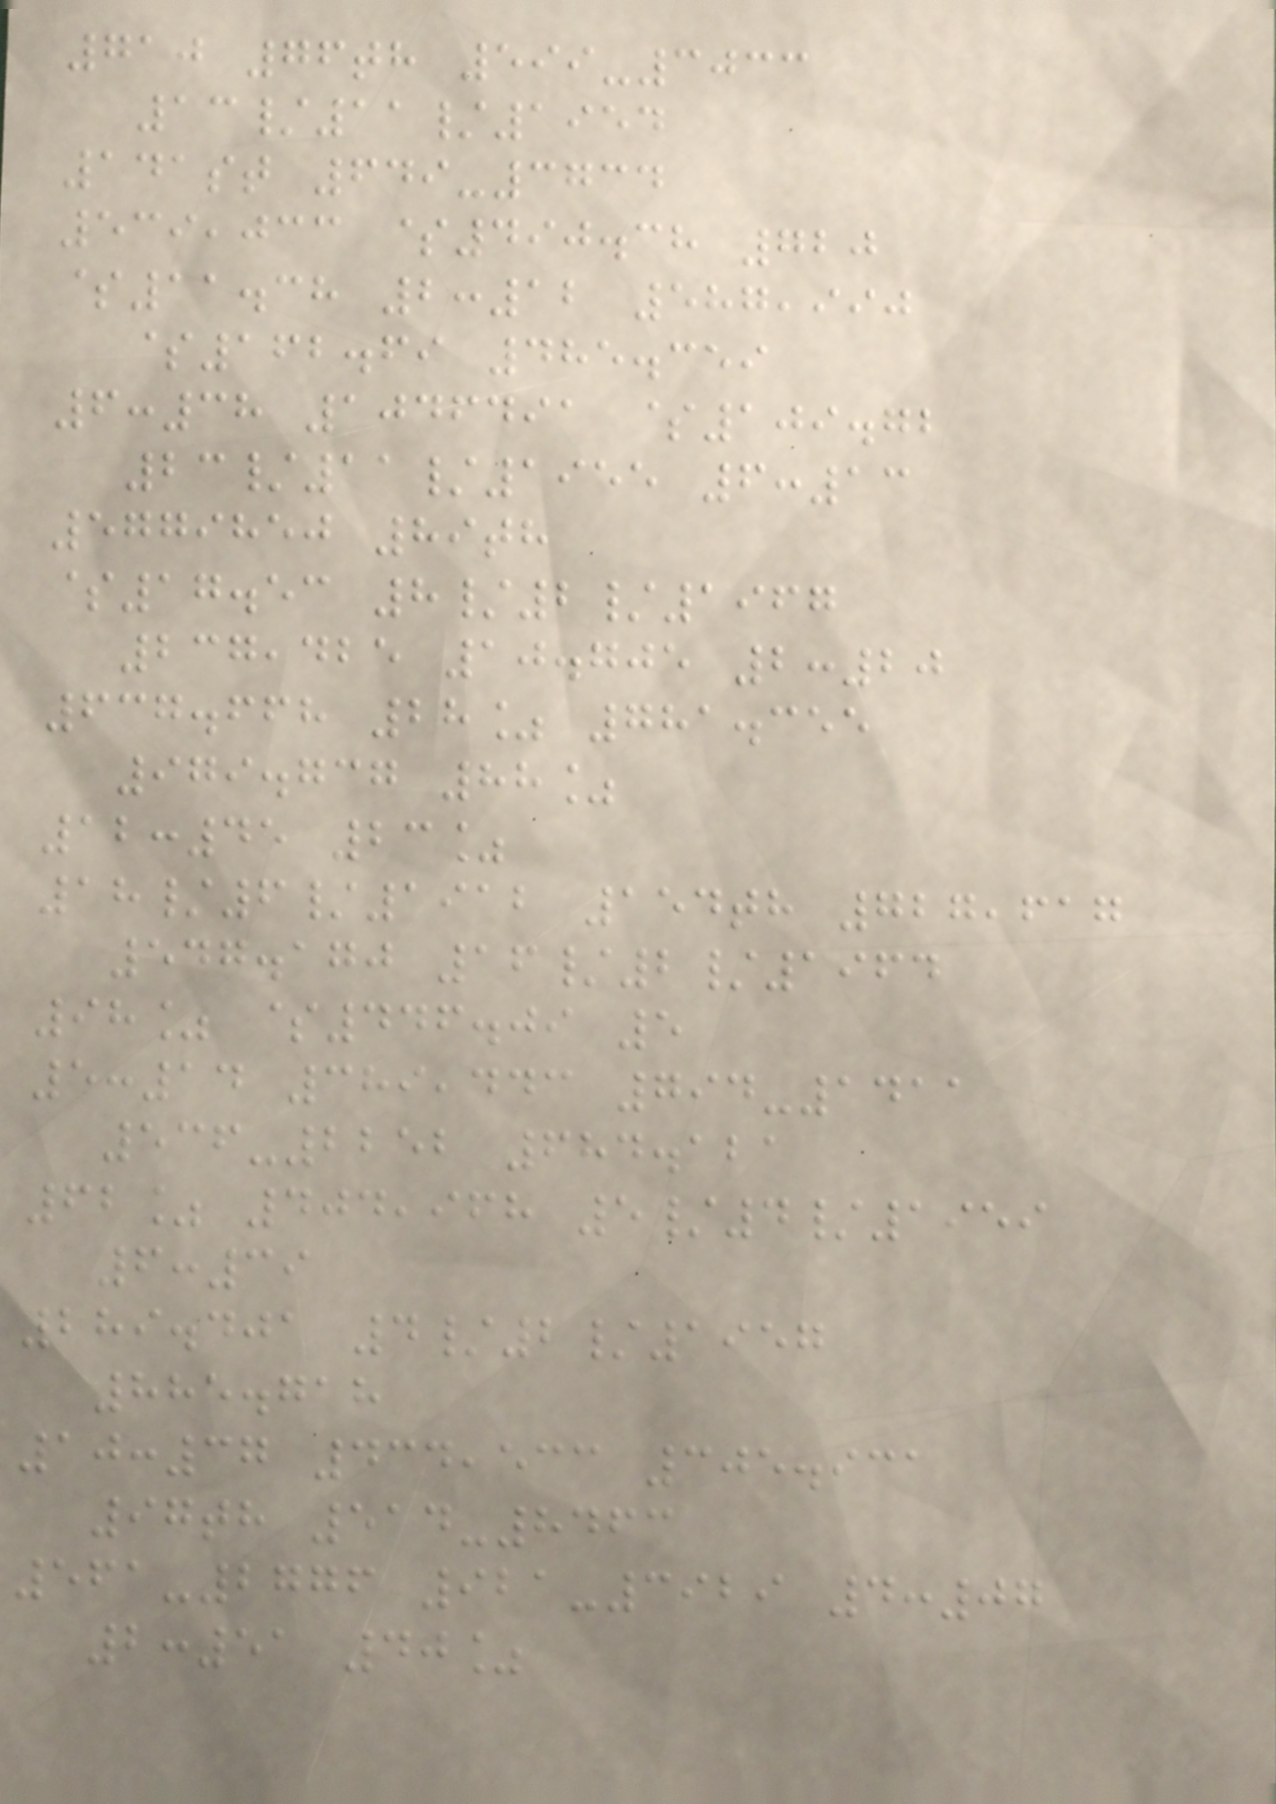710 76th 599-3033
13/11/1954
141st 649-3734
539,033 $490.38 720
$11.38 2:12 587,990
$162.69 485.359
6:38 1046491 $109.72
23/11/1955 6:13
5779850 89th
$17.53 8/2/1967
237,425 10.705 2:20
637.668 28% 781.355
979.737 88%
12:45 23%
18/6/1912 154th 727,617
547.170 16/2/1964
98% $446.09 5
5:14 389,443 794-1411
536-2252 684.121
62% 404,968 5/4/1959
6:39
289.401 4/2/1957
885.718
10:37 434,533 305.931
97th 514-8463
561-2776 921-3929 4:07
2:51 40%
